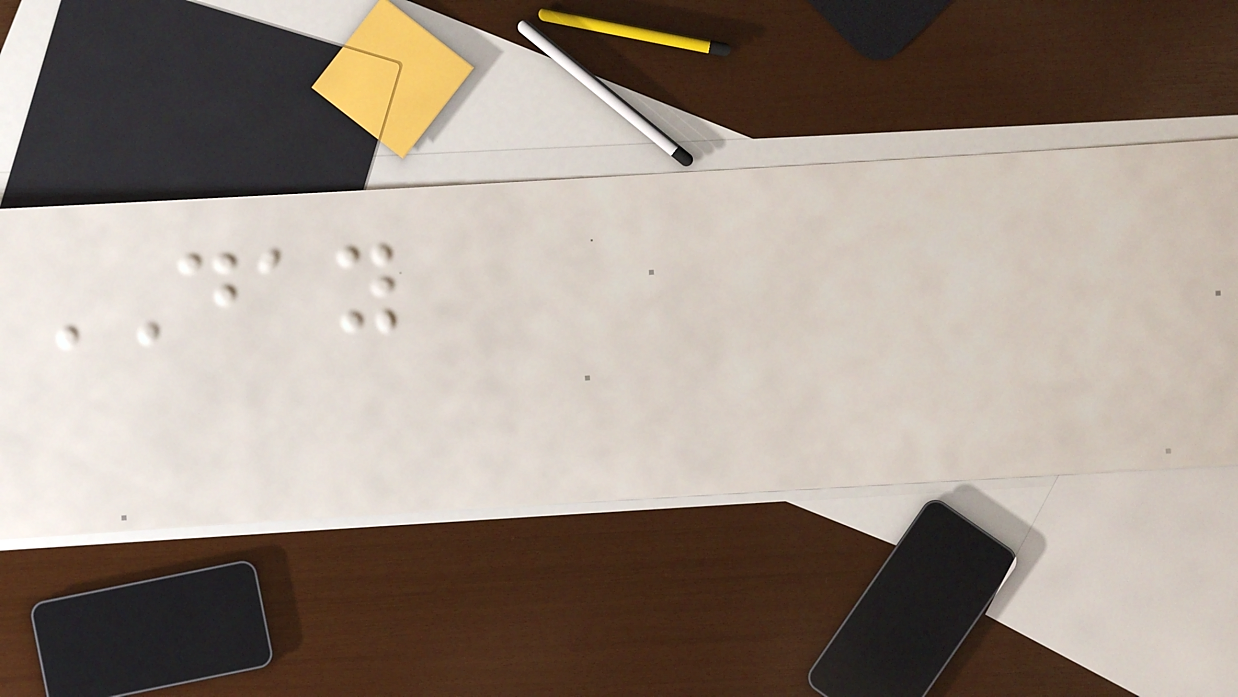DAY
